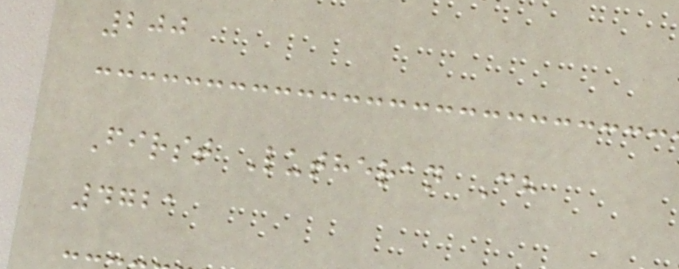200
First Lutheran Ch
4721
